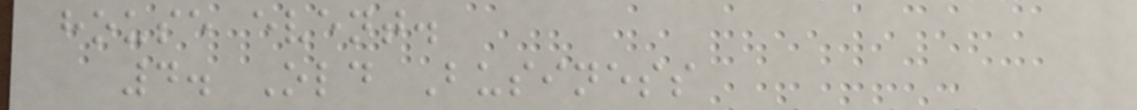house event.
4. Old Business
